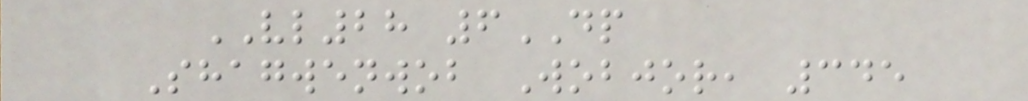VL28 6DP
Shagwenwob Wobjor, 345
